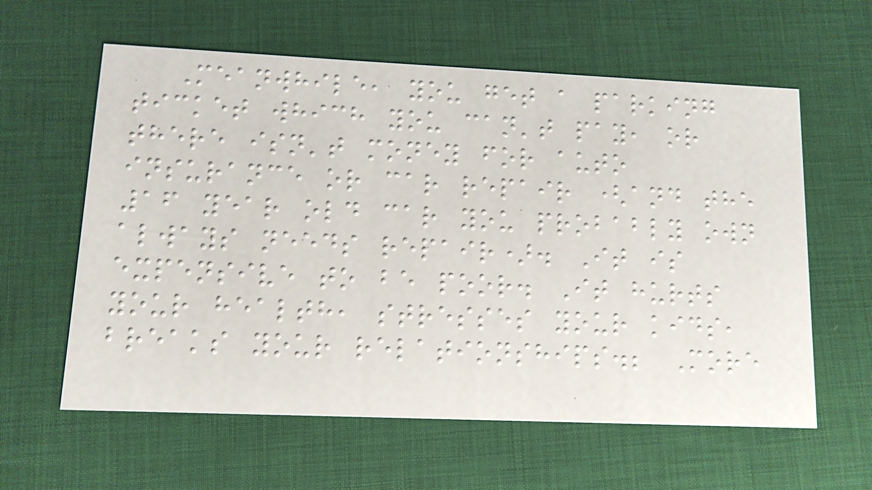Meanwhile, you get a parking
ticket which you can't pay, or
there isn't money for auto
insurance or car repair (and the
16 year old car you probably own
always needs repair). It is
expensive to be poor. It hurts
your health, stresses your kids,
breaks your relationships.; More
